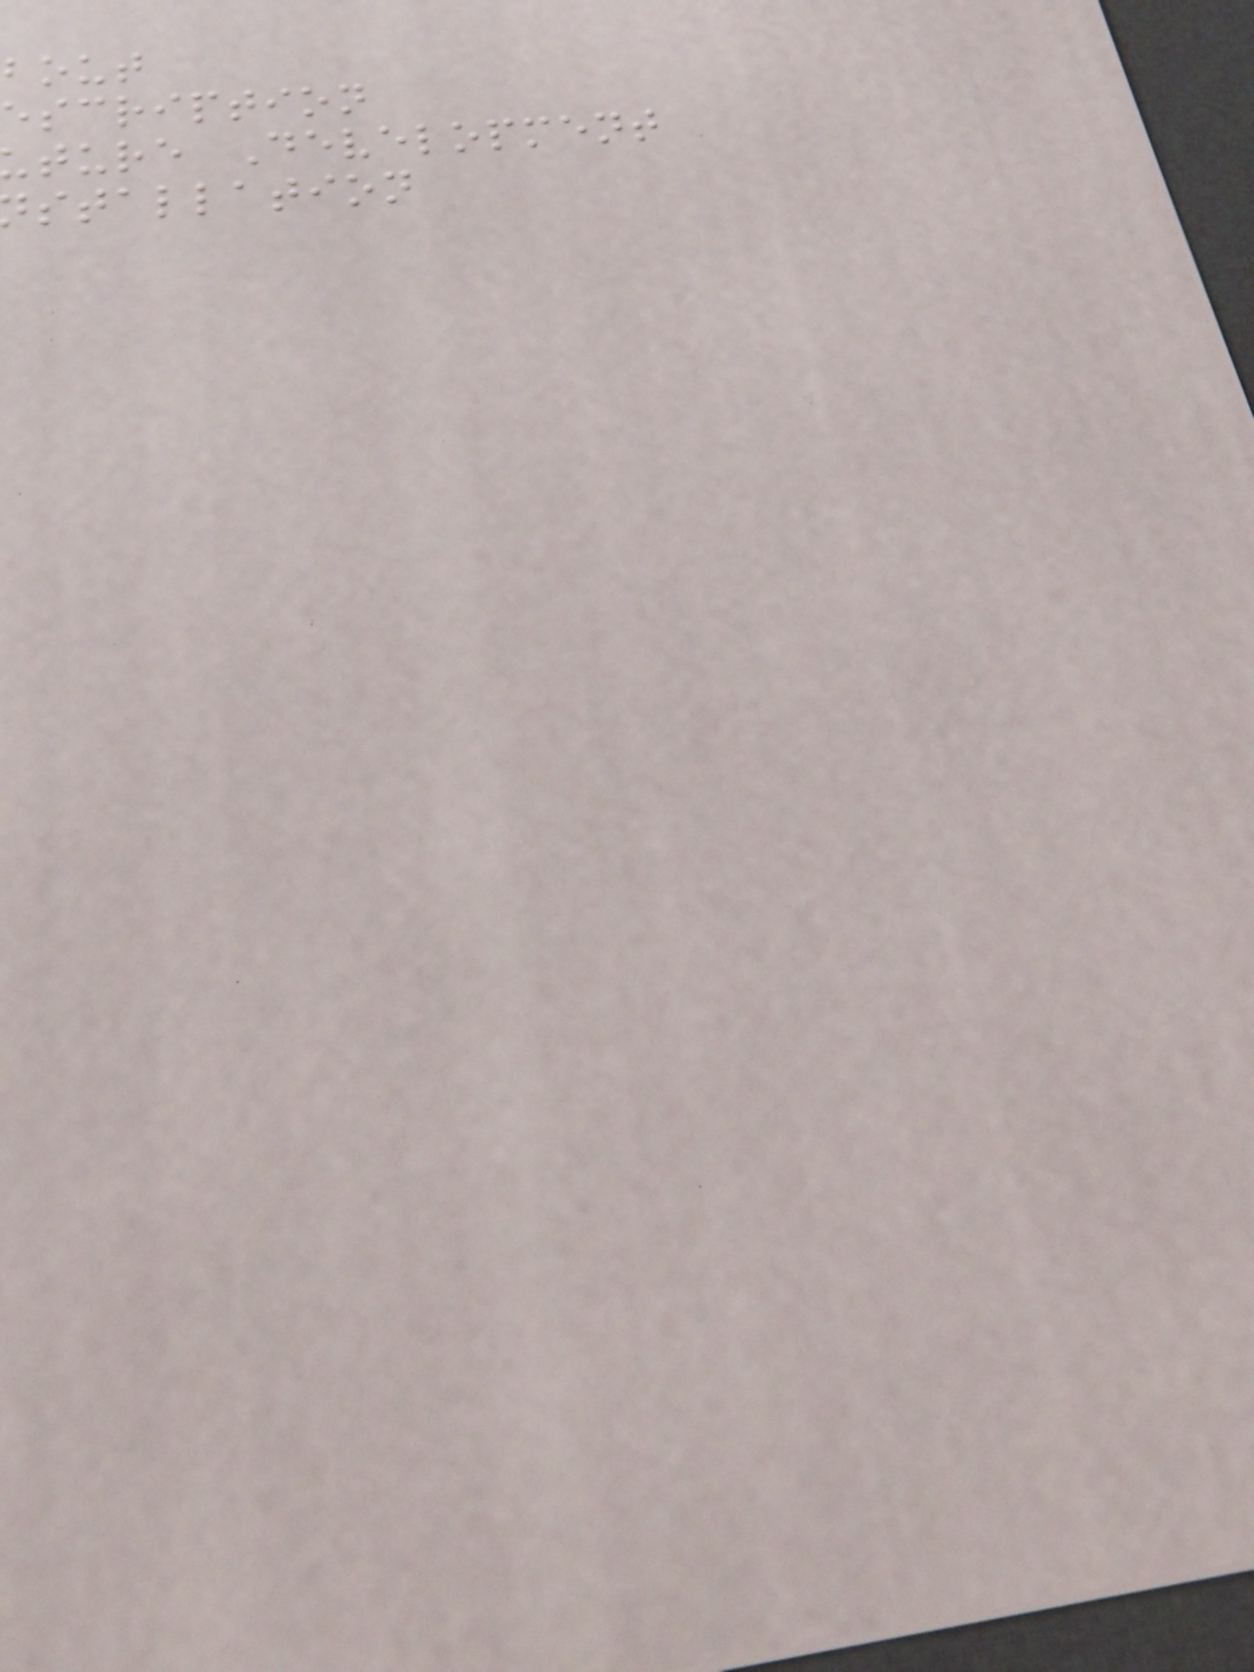bout
escription
ture Development
stallation
